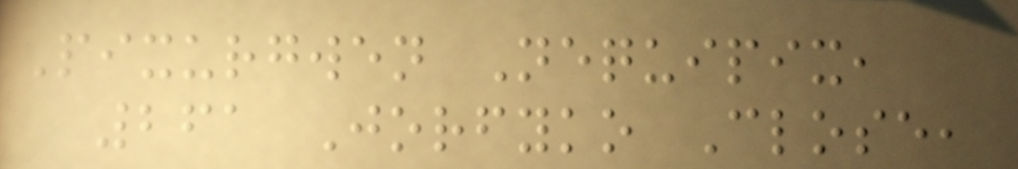Pixurgwen Nequipix,
261 Jorfyko Close,
